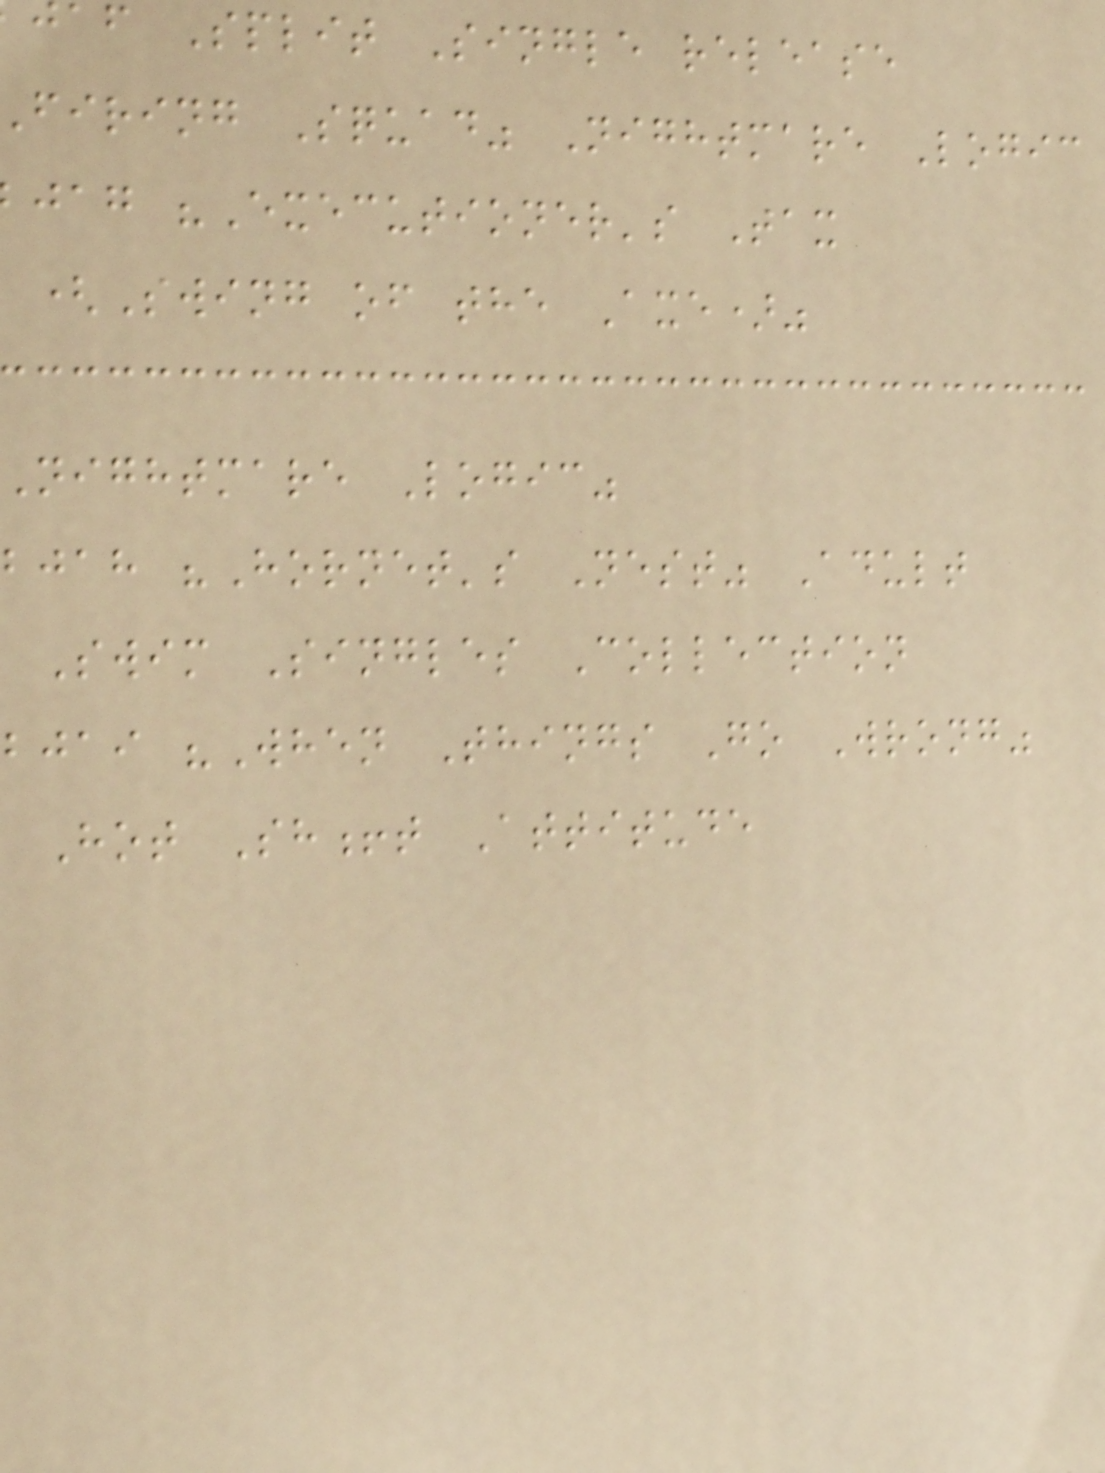af Split Single release
firing Squad" Nightmare Logic
jag "Executioner's Tax
(Swing of the Axe)"
Nightmare Logic"
bjah "Hornet's Nest" Adult
Swim Singles Collection
bjai "When Things Go Wrong"
Hot Sh!t Attitude
